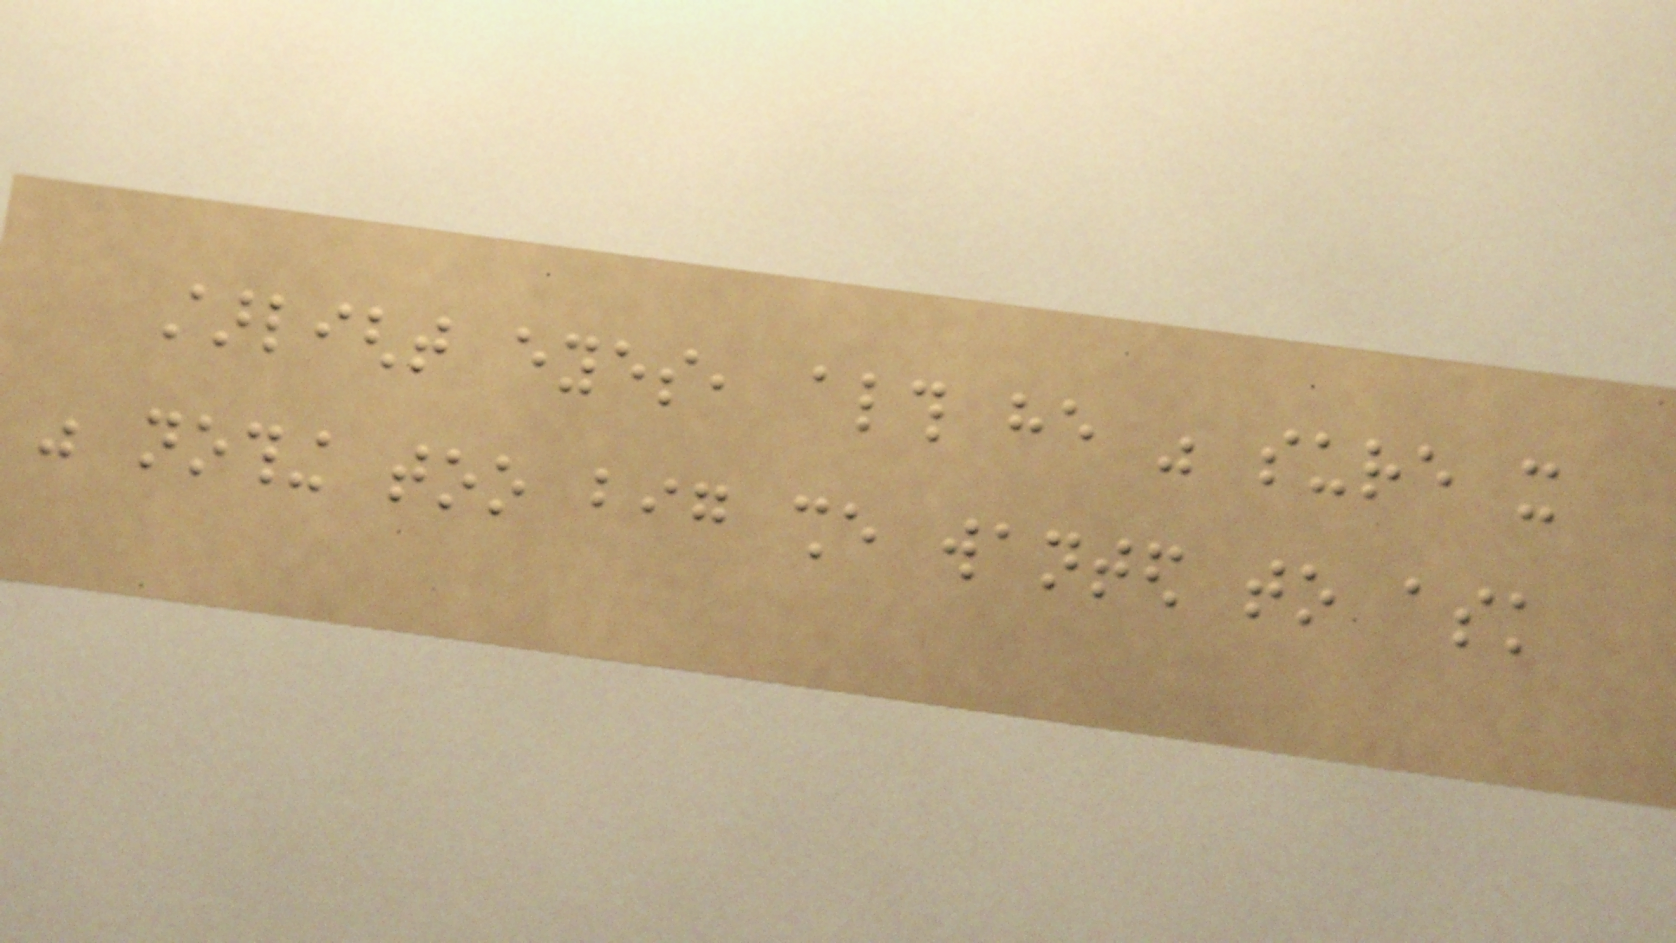starlight eyes, although he was sure it
was nothing too big she wanted to ask
